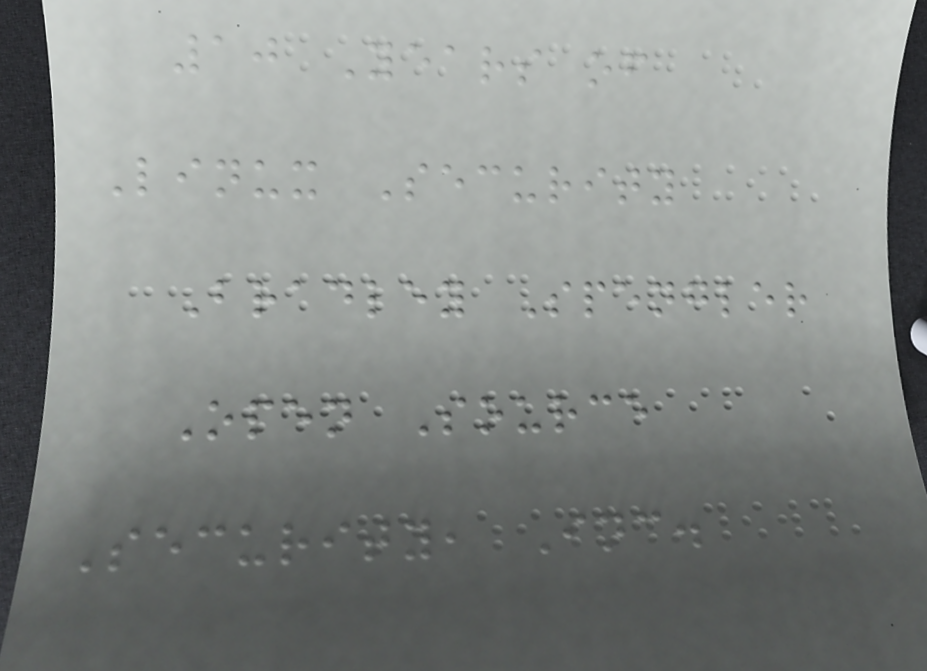10 Years of
Linux Security
Bradley Spengler
Open Source
Security, Inc.
